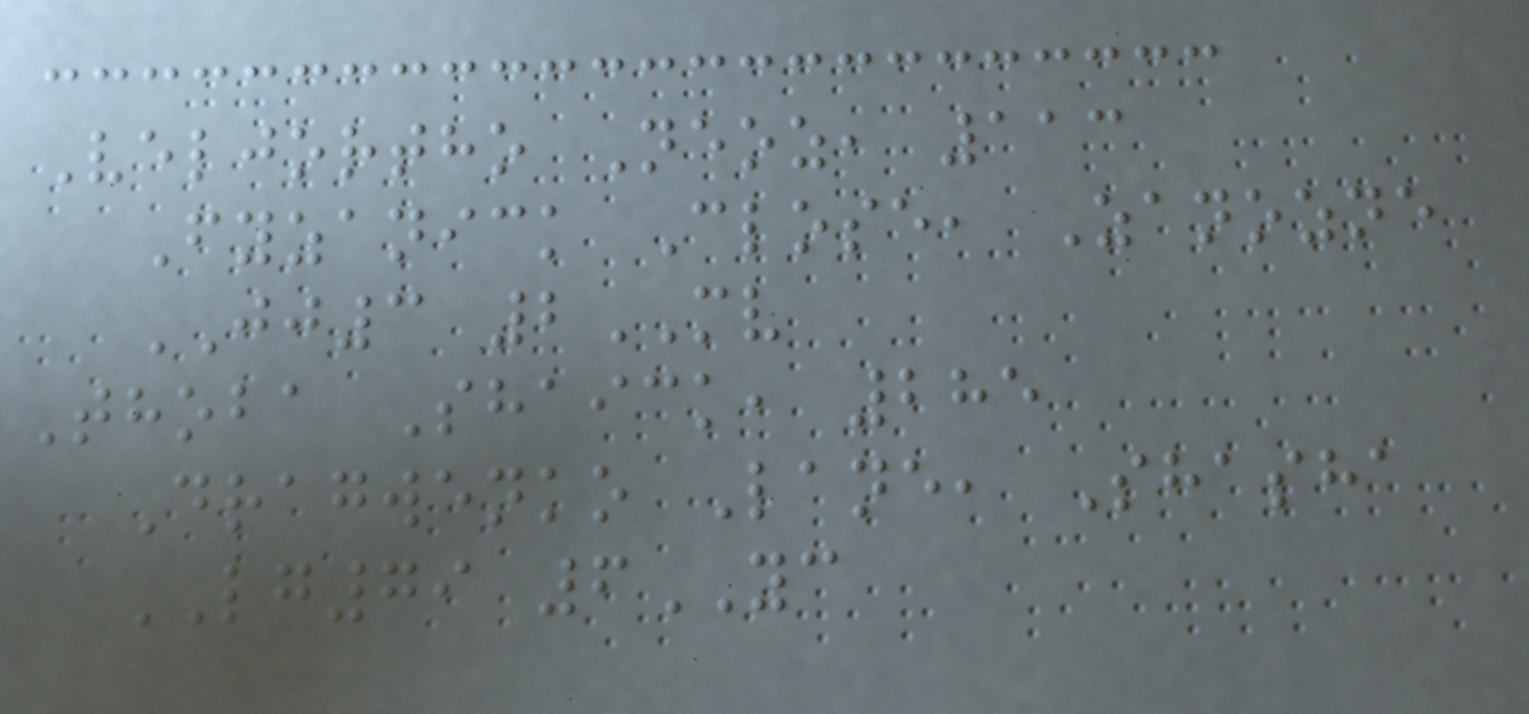Veljortho Neoz, 113
Fyzanick Close, Zanozne
JJ3 2MV
Thoba Shaick, 285
Dragwenko Lane, Shasha
LG79 6YC
